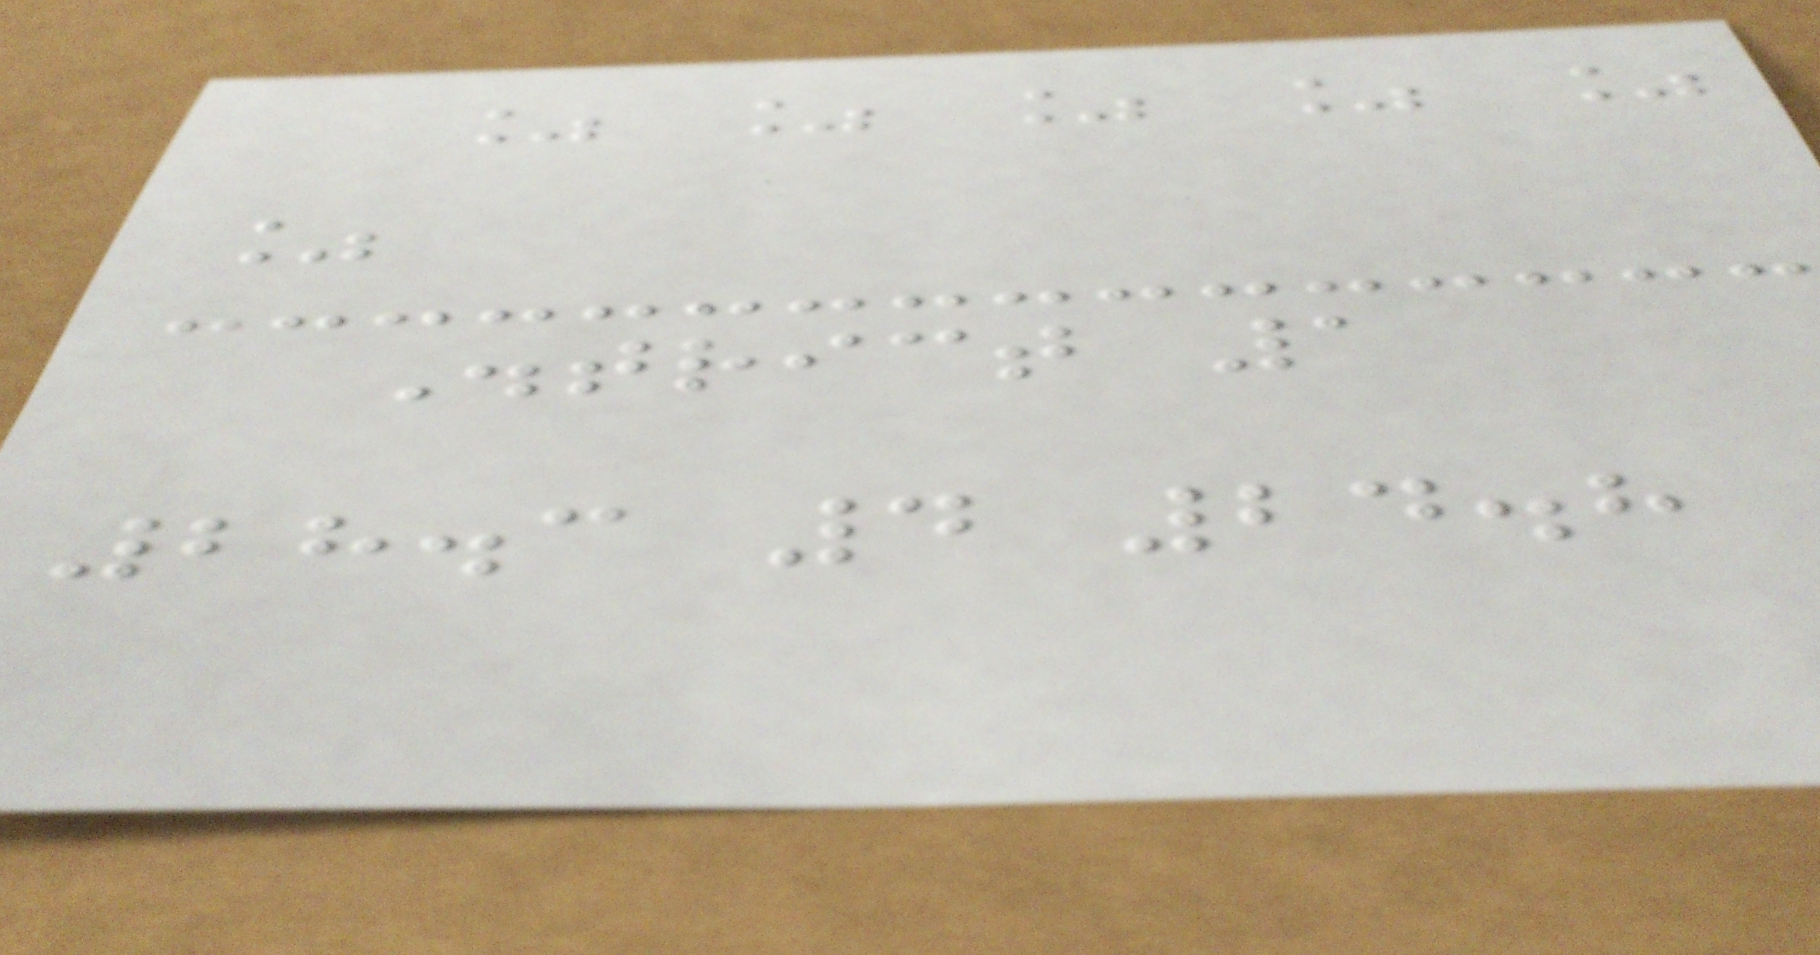% % % % %
%
District 1
28.3 4 24.8
